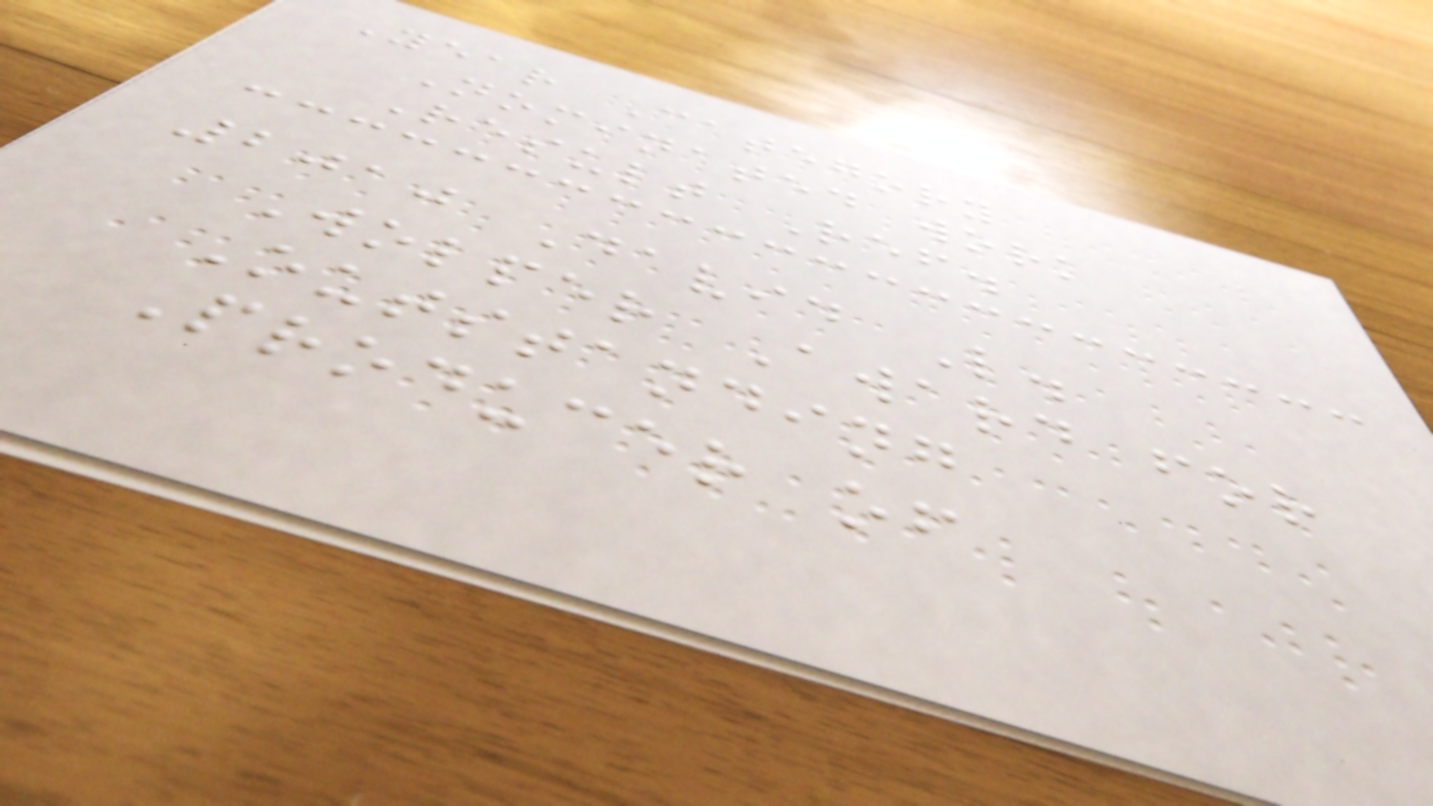Year Category
Nominated work
Result Ref.
2010 David L.
Wolper Award for
Outstanding
Producer of
